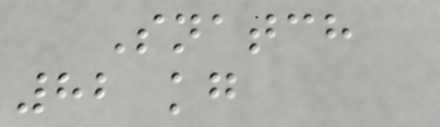Snatch
82 kg
